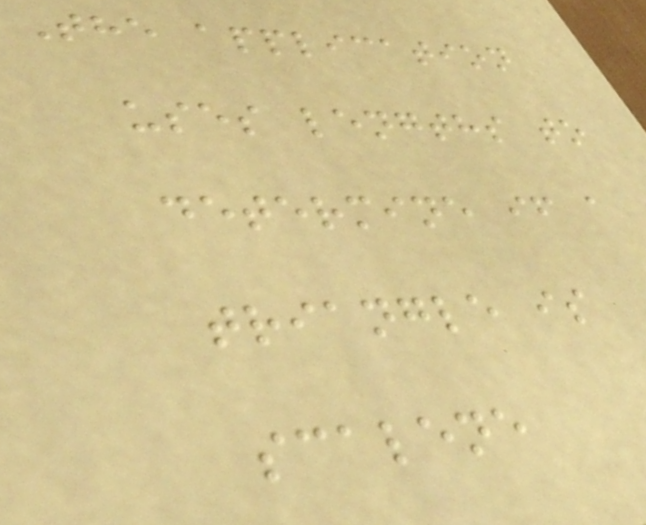The application
uses lengths to
determine if a
triangle is
scalene
